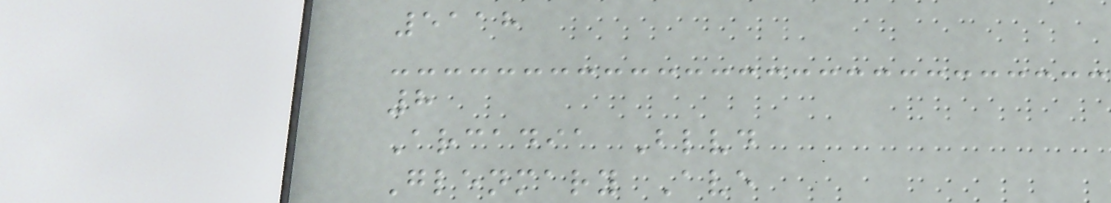5118
8
Arcadia Blvd
Glenmary Ave
